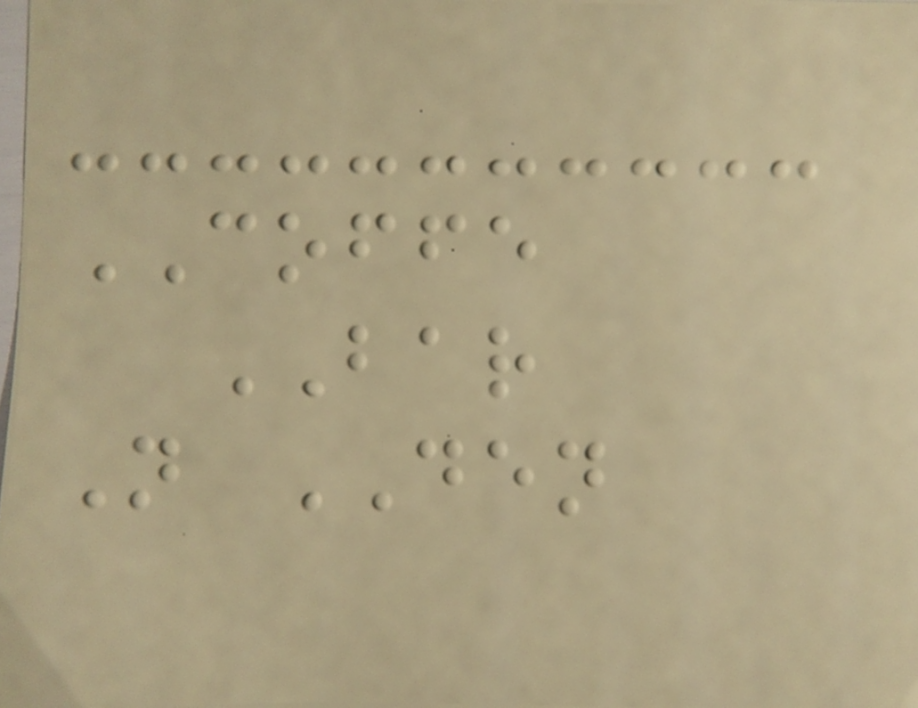COFFE
BAR
N DEN
